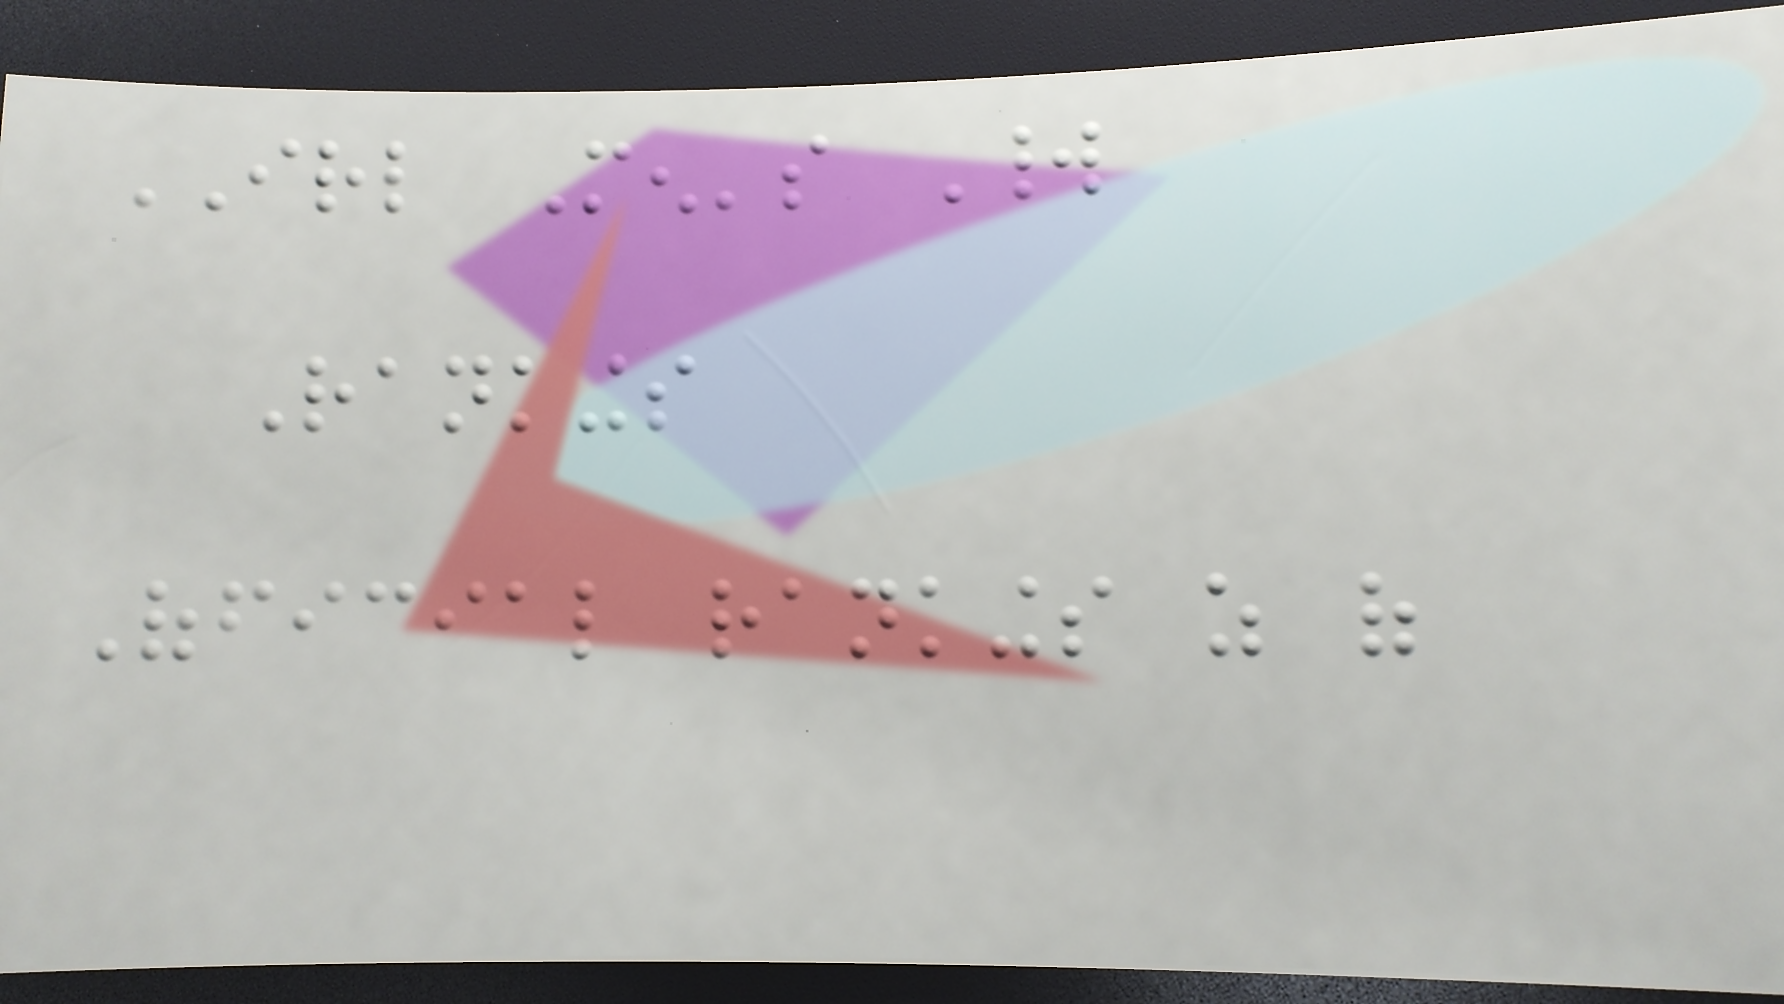IRL Men's World
Rankings
Official rankings as of
